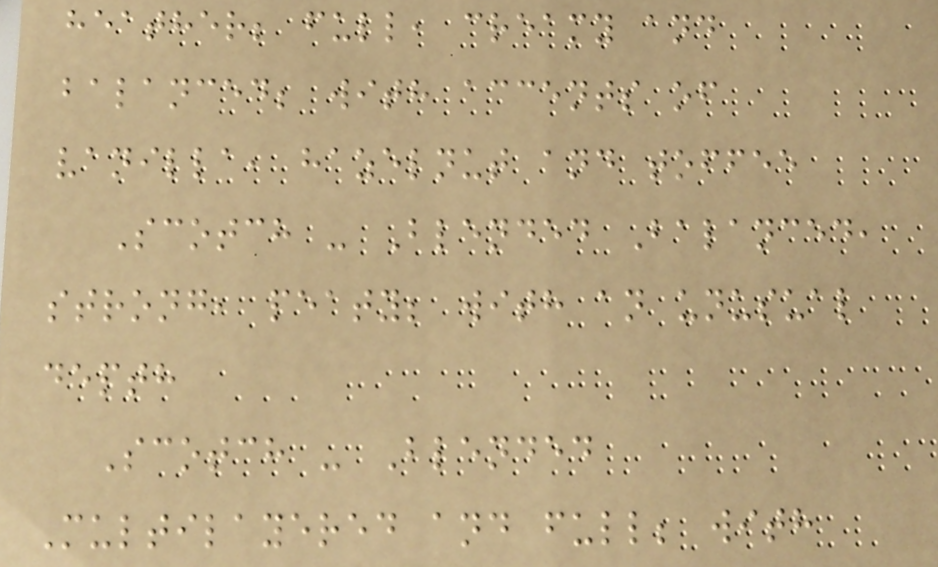heather; full, creamy and
balanced; with accents of
vanilla, hazelnut and toffee
Scotch - Blended Balanced,
strong, peaty; with an unusual
depth
Scotch - Blended
Multilayered and full; with
